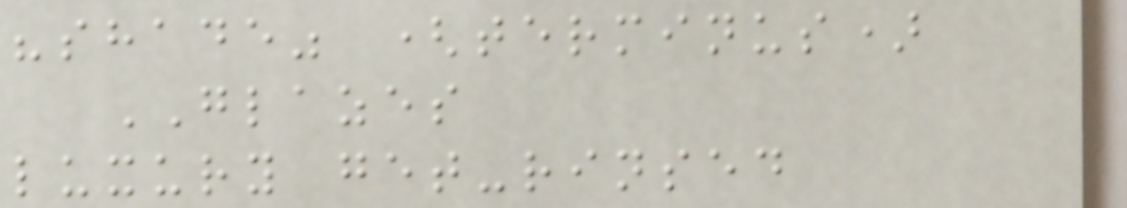"shade" (terminus)
GLAZES
luxury get-rinsed
